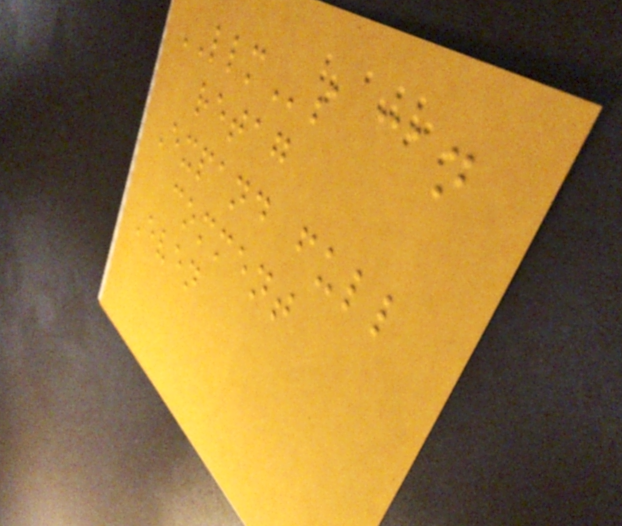LLMs can
retag
Expand full
comment
Even
